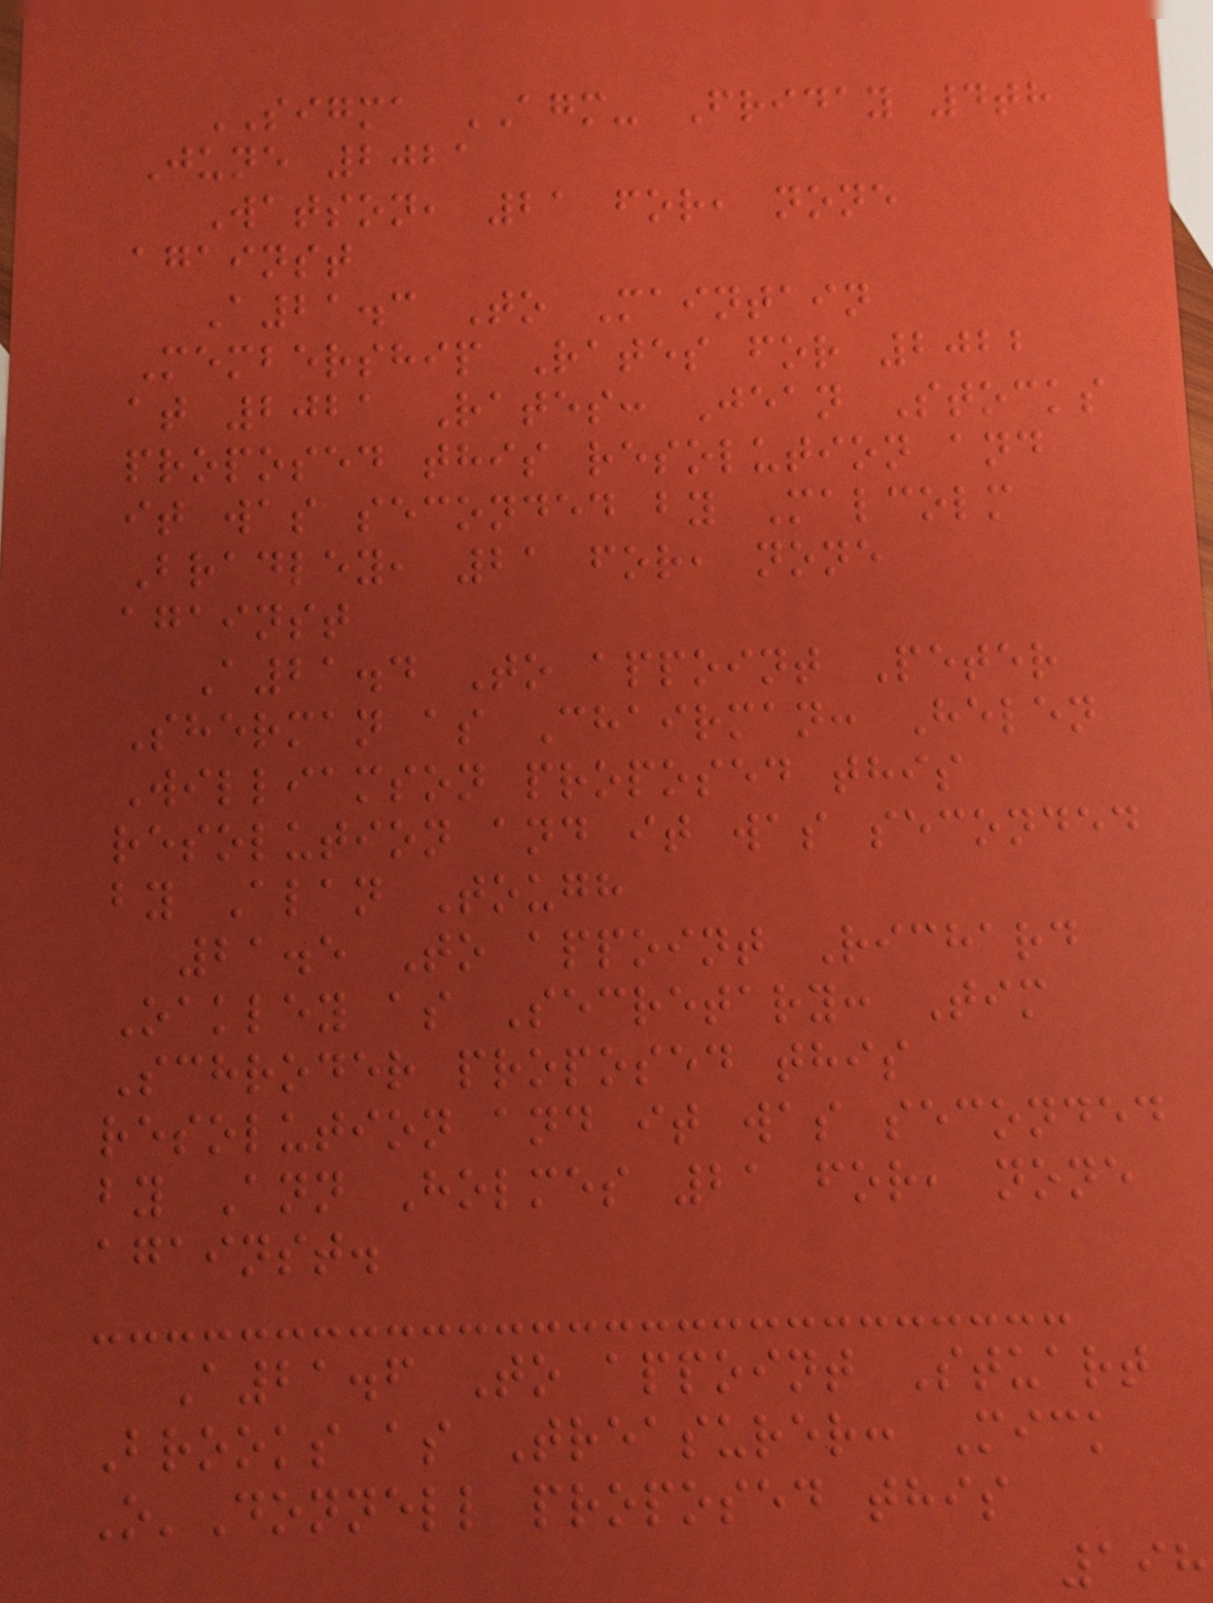SIGMA AGM- Friday 4th
June 2021
Watson, 21 for, none
against
A21.3 To Maintain
Membership Rates for 2022
at 2021 Rates: Jean Stocks
proposed this resolution and
it was seconded by Malcolm
Bradley, 21 for, none
against
A21.4 To appoint Peter
Sherman as Chairman: Helen
Williamson proposed this
resolution and it was seconded
by Alan Tough
21.5 To appoint Richard
Oakley as Secretary: Tim
Schroder proposed this
resolution and it was seconded
by Ann Holmes 21 for, none
against.
A21.6 To appoint Stuart
Brooks as Treasurer: Mick
O'Donnell proposed this
198
